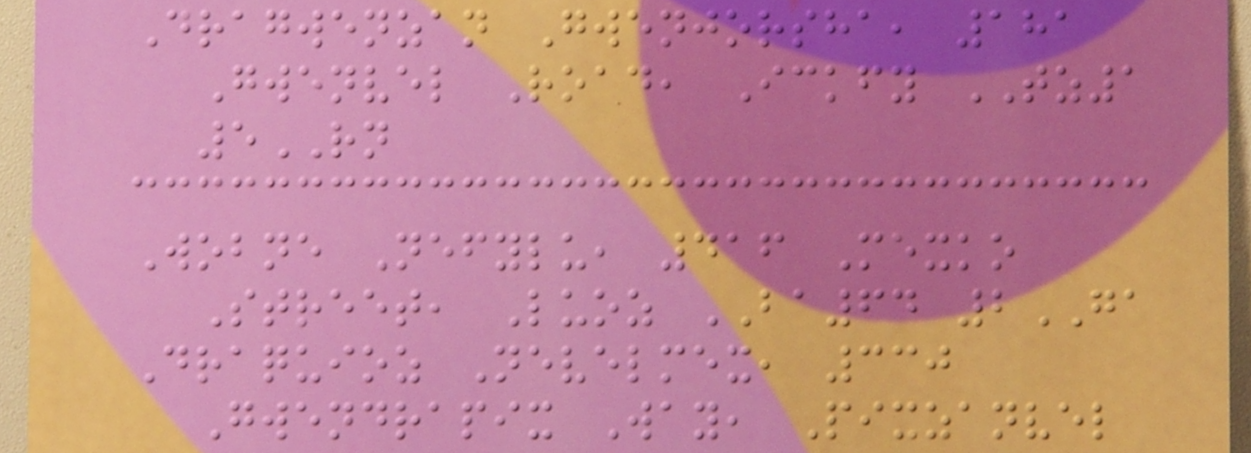Dragwenzan Gwenjorsha, 181
Gwenvel Road, Ickfy TZ1
5RN
Wobne Nefylu, 416 Mexko
Street, Luoz BA64 2GA
Draquioz Nevelmex, 330
Gwendrapix Way, Pixzanvel
